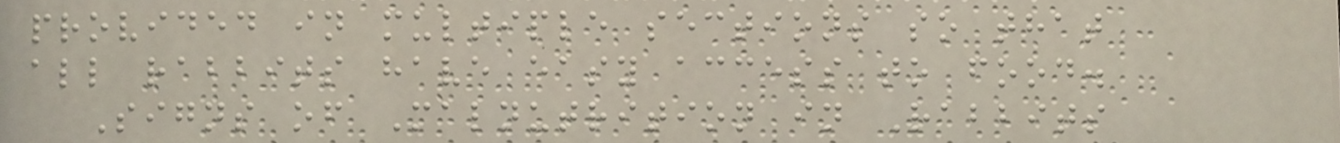provided in multiple sections so that
all rabbits have easy access to food.
Signs of Malnutrition in Rabbits
